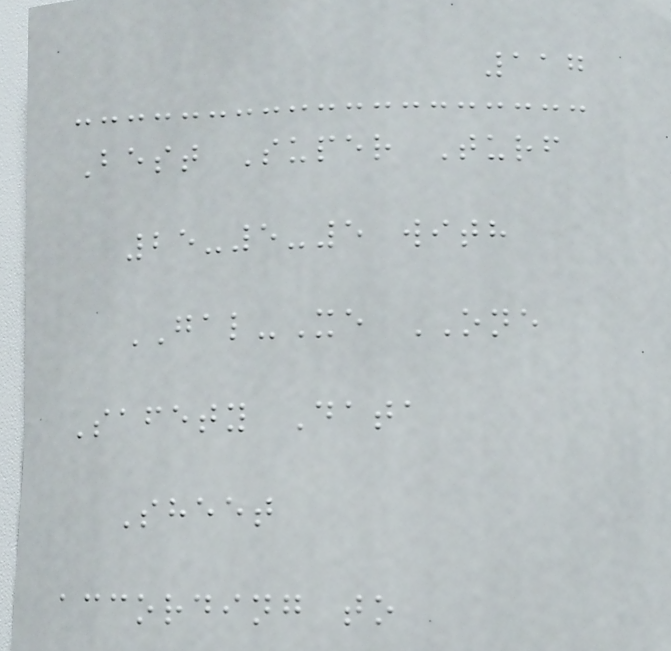117
Best Super Turf
25-5-5 with
GAL-Xe ONE
Safety Data
Sheet
according to
